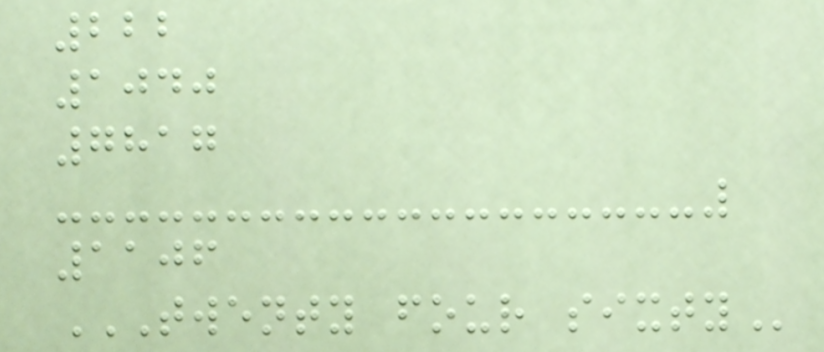222
1040
7817
1106
TWENTY FOUR SIXTY
